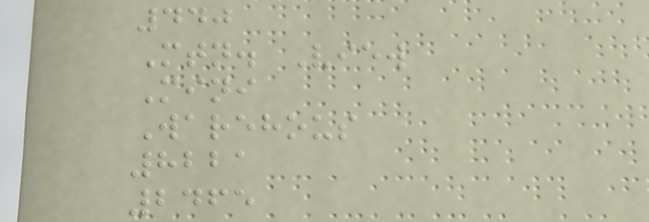440
Mtn. View
Mini
Warehous
8221
2465
